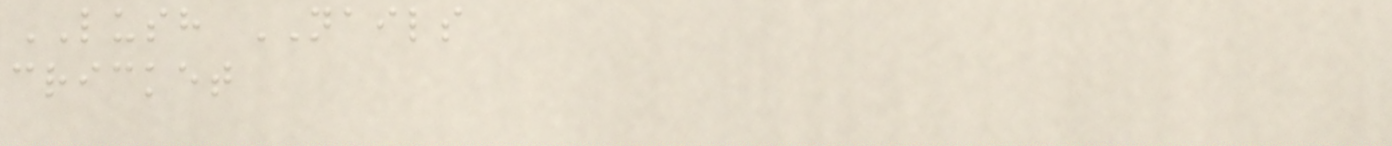LUSH NAILS
cricket
